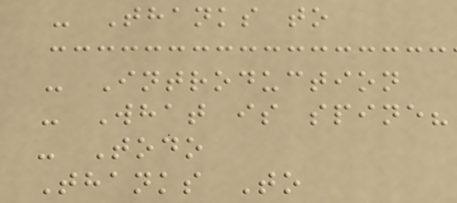- Thanks to
- Introduction
- What is spine?
- Todo
Thanks To
